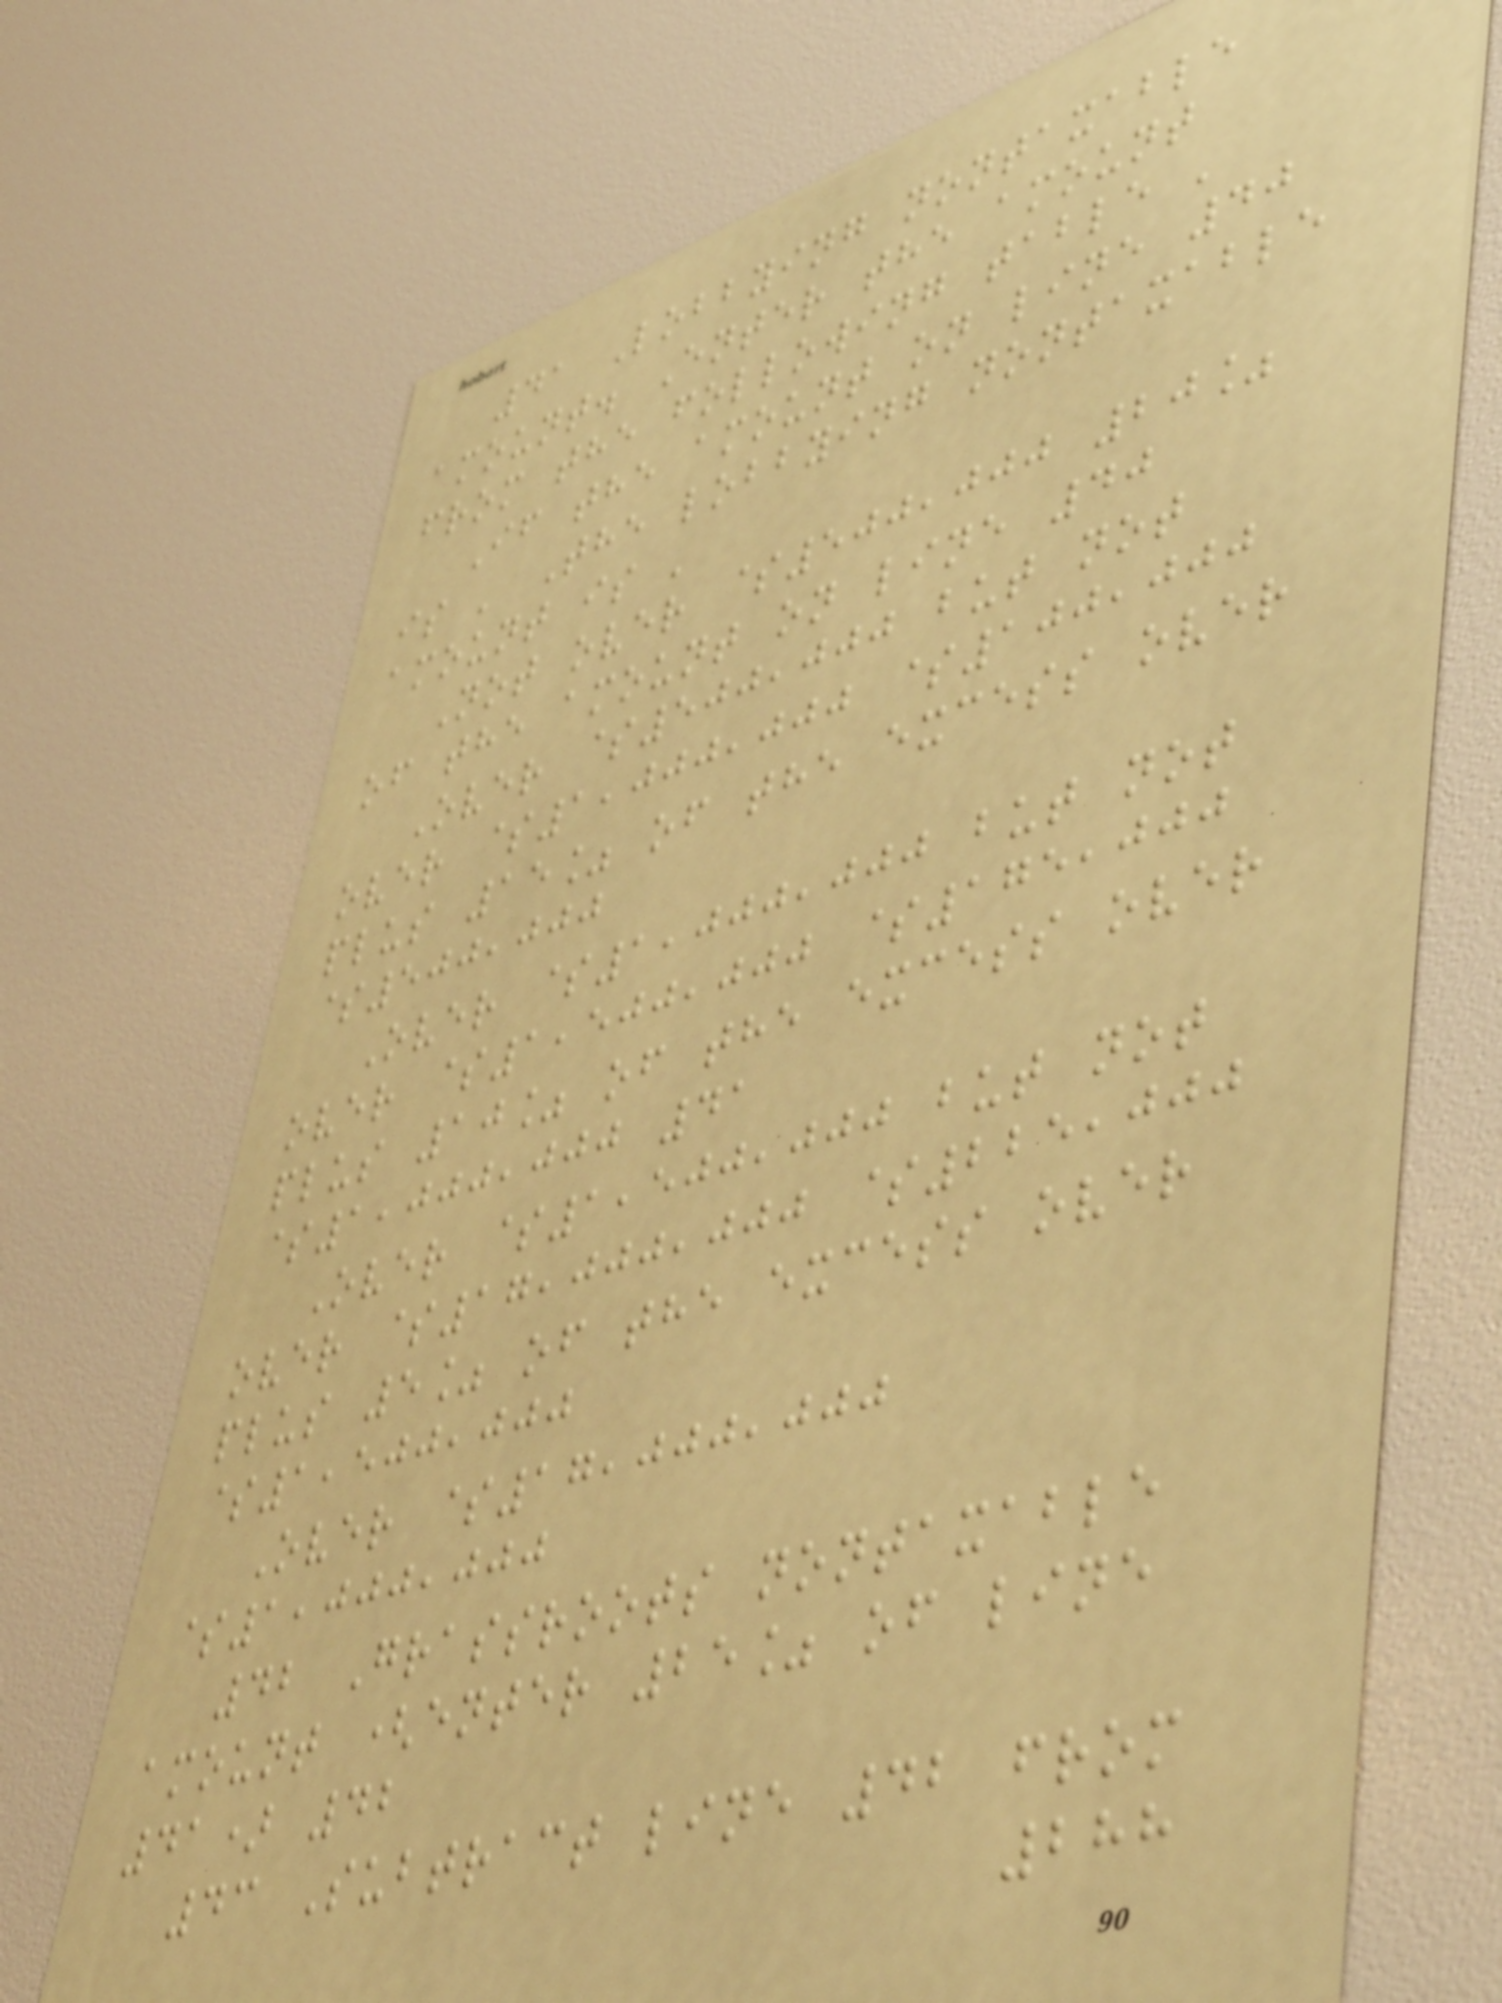41 Lobbying nontaxable
amount. Enter the amount
from the following table '
If the amount on line 40
is ' The lobbying nontaxable
amount is '
Not over $500,000 20%
of the amount on line 40
Over $500,000 but not
over $1,000,000 $100,000
plus 15% of the excess over
$500,000
Over $1,000,000 but not
over $1,500,000 $175,000
plus 10% of the excess over
$1,000,000 41
Over $1,500,000 but not
over $17,000,000 $225,000
plus 5% of the excess over
$1,500,000
Over $17,000,000
$1,000,000
42 Grassroots nontaxable
amount (enter 25% of line
41) 42
43 Subtract line 42 from
288
